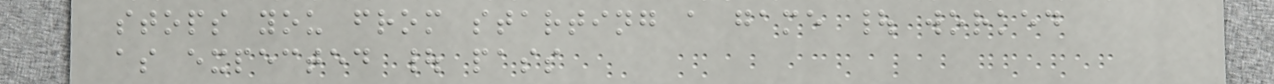stops you from starting a game | worked
as expected | pass
